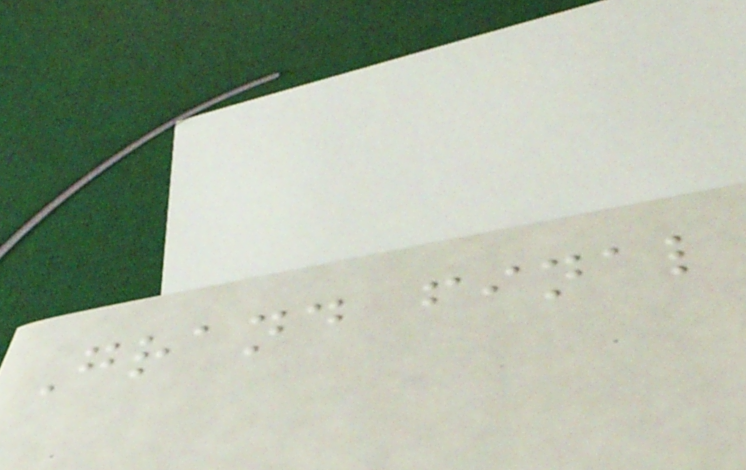Grand final
